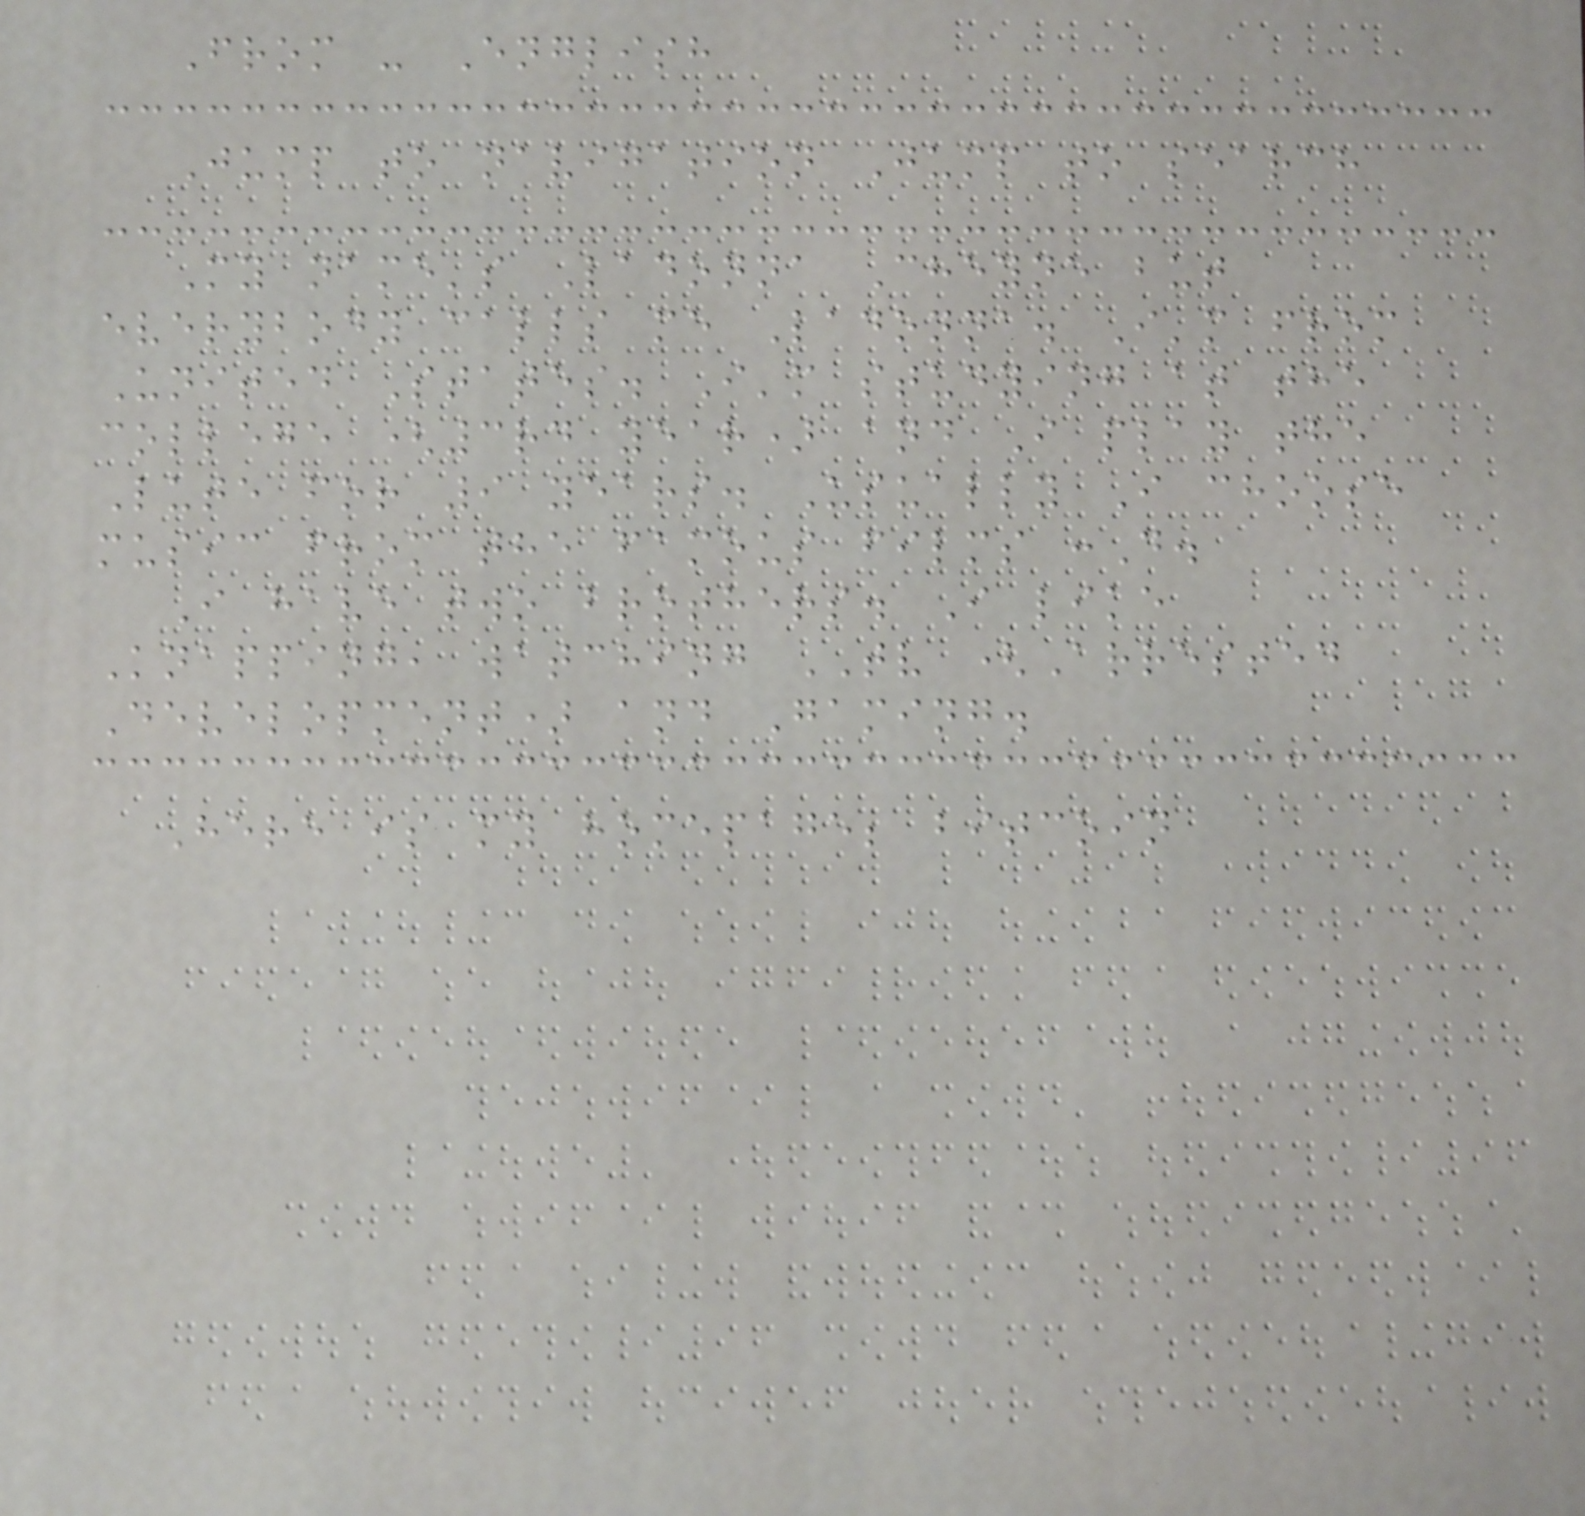From - English
Jump to navigation Jump to search
My name's Ladonna Cheyne but
everybody calls me Ladonna. I'm from
United States. I'm studying at the
college (3rd year) and I play the
Lute for 9 years. Usually I choose
music from the famous films :D.
I have two brothers. I like
Knapping, watching TV (Arrested
Development) and Gaming.
Here is my homepage; bitcoin
